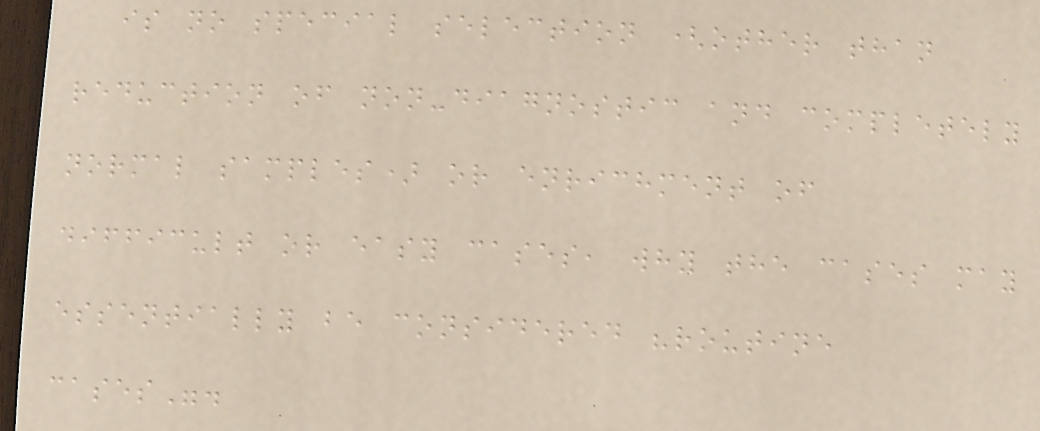is no special selection (other than
reduction of non-diagnostic and completely
normal samples) or enrichment of
difficult or easy cases, why the cases may
essentially be considered "routine
cases".
